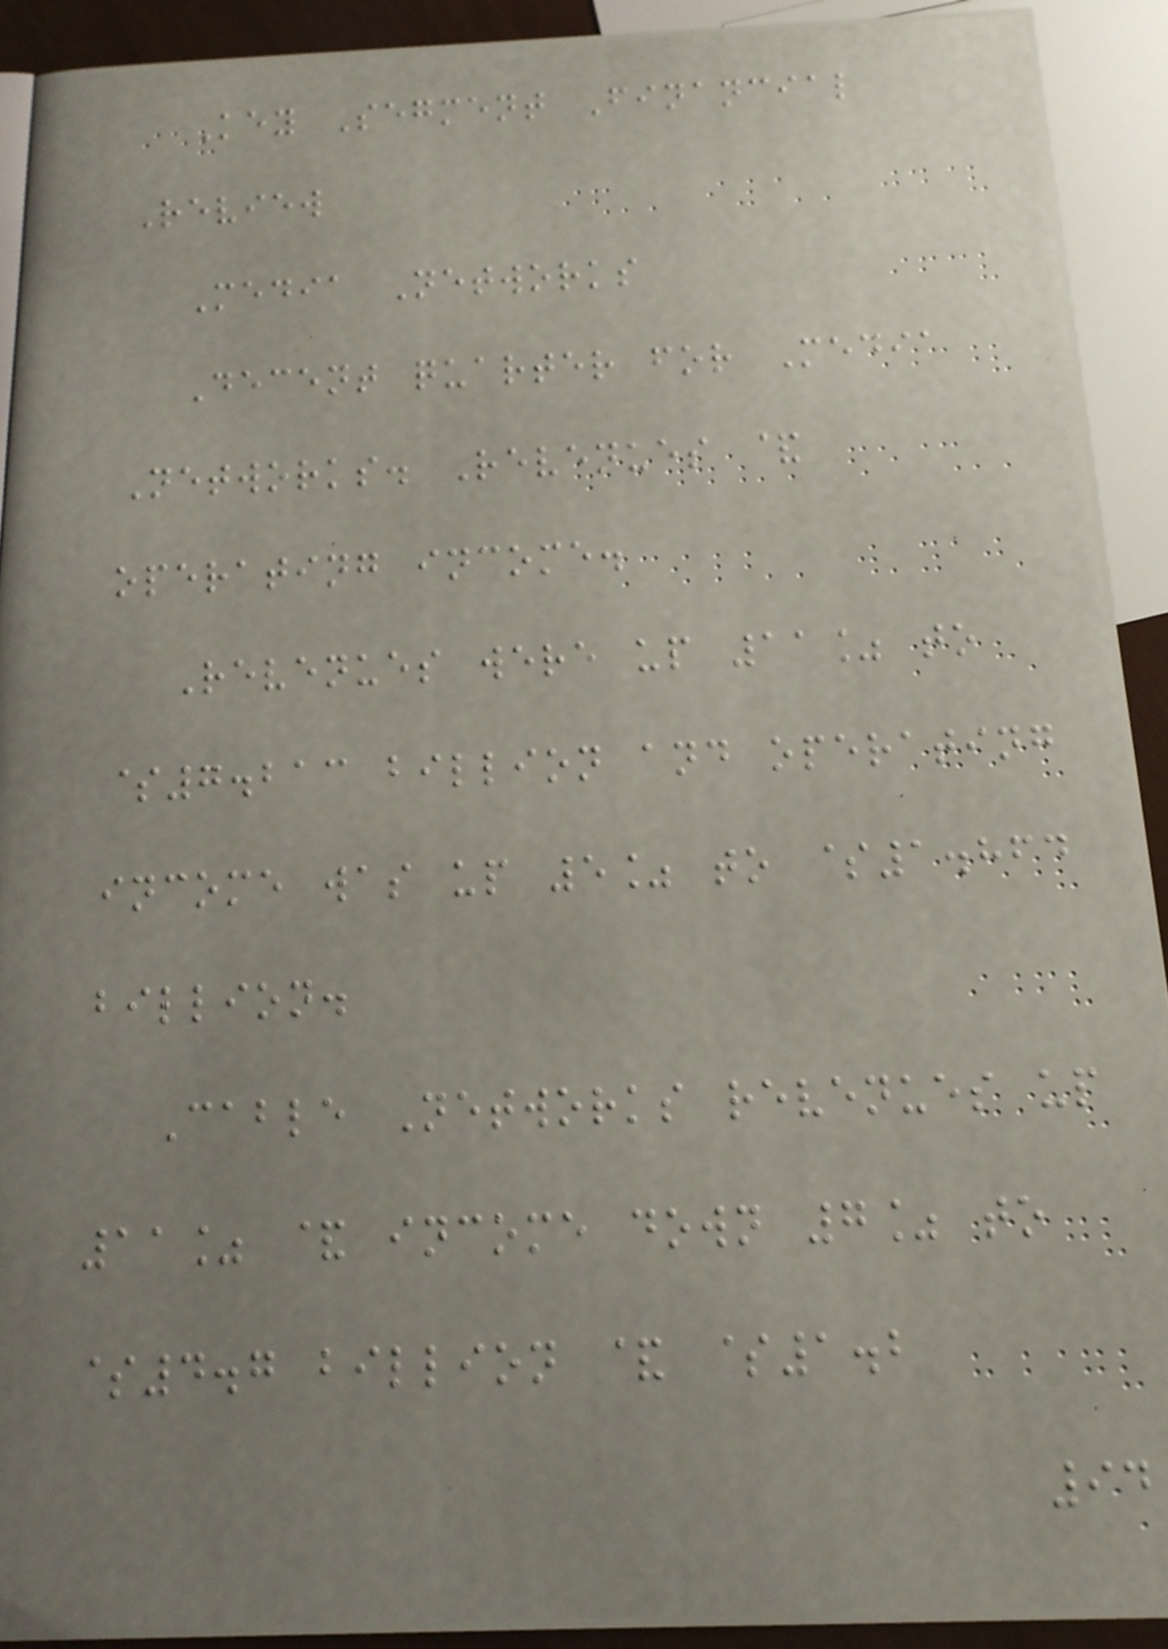Key Segment Financial
Review
Media Networks
Decent quarter for Media
Networks. Revenues &
operating income.
Revenues were up 11% to
$7.213 billion and operating
income was up 5% to $1.864
billion.
Cable Networks revenues up
11% & income down 7% to
$4.7 billion & $1.2
94
